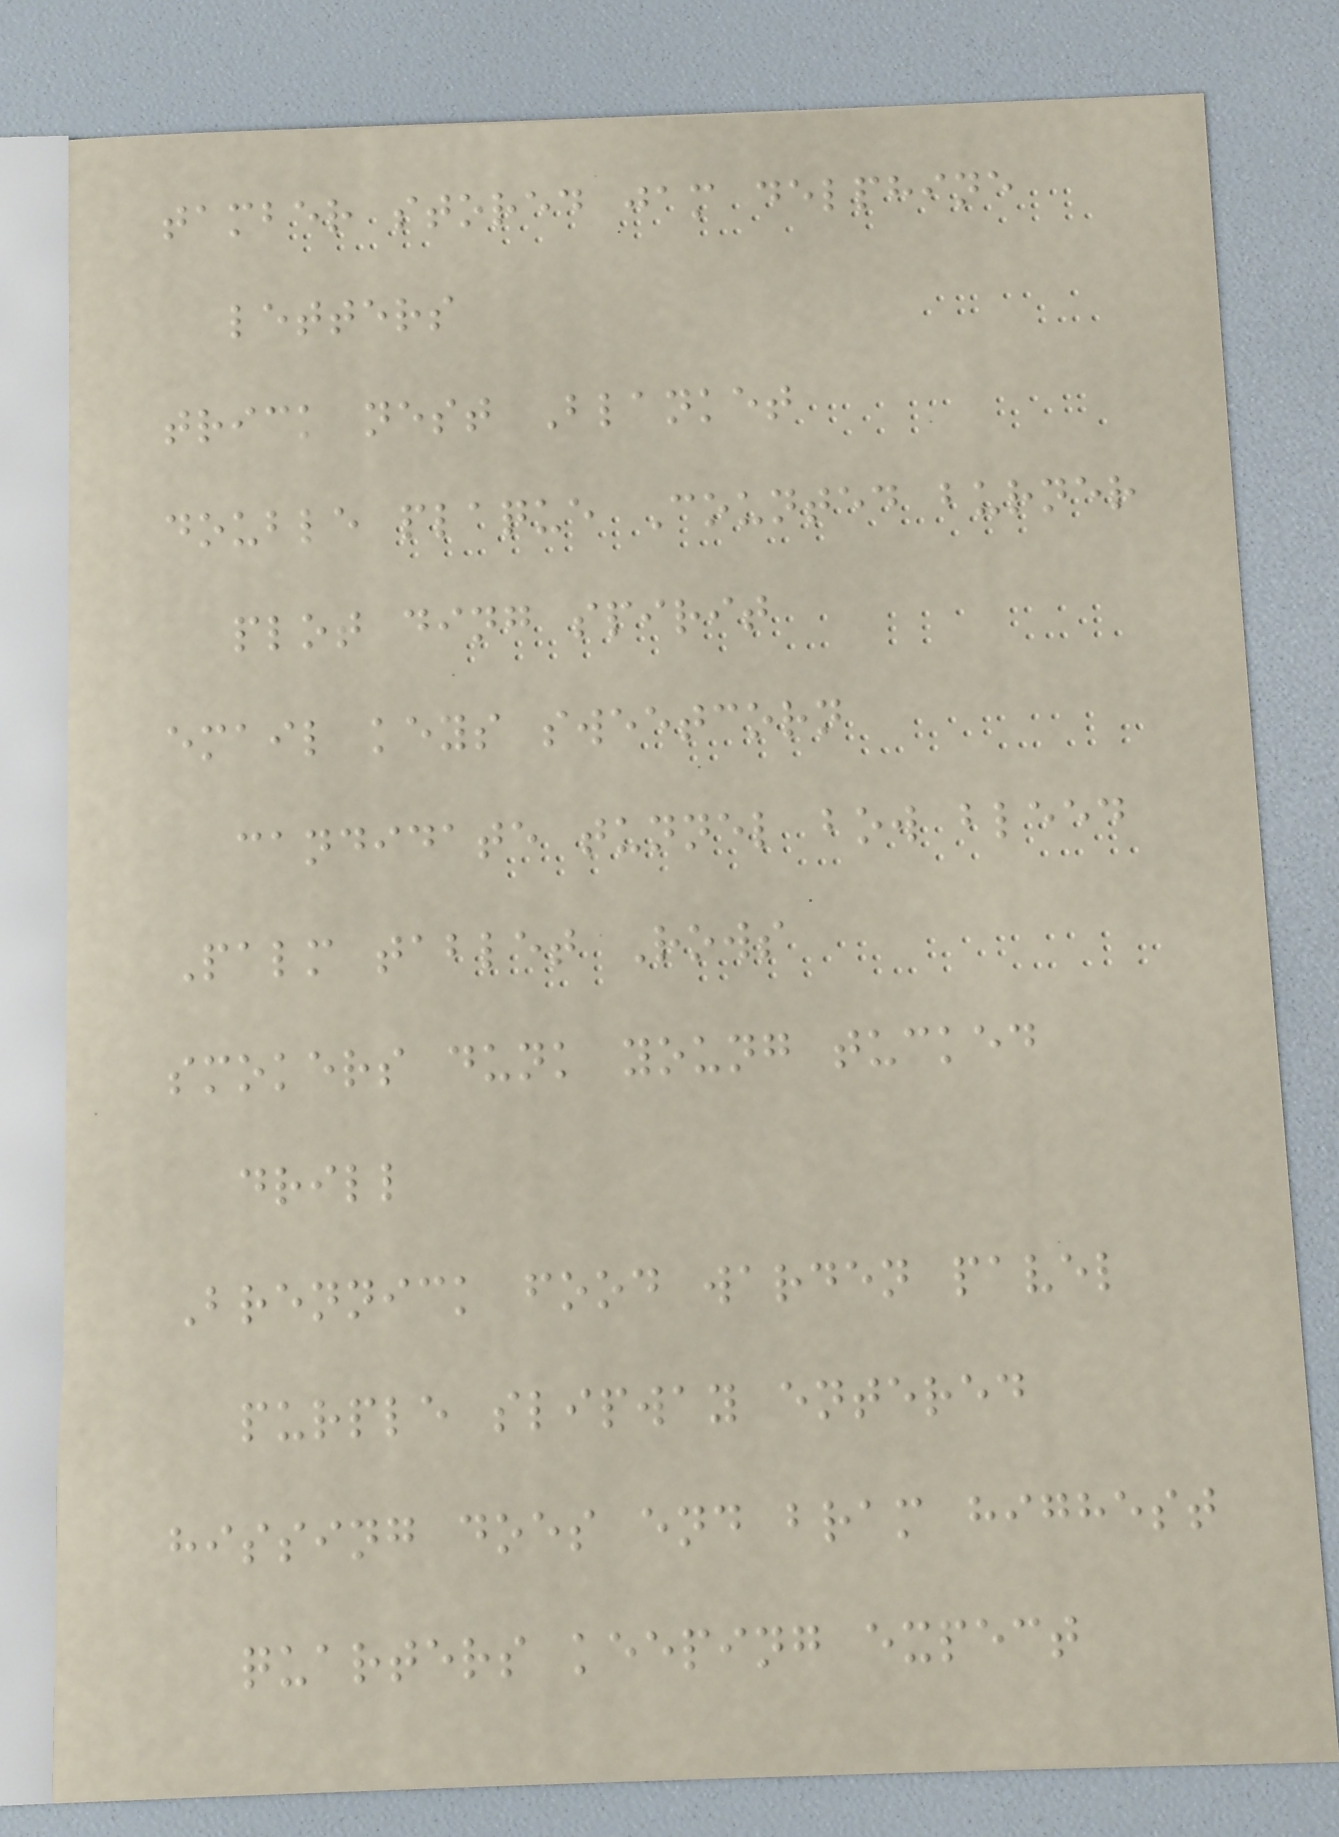tamber stored jam delphine
letters
trick nest Blanket
double plaque Counted burner
plot ding spirit
email keys sweetcorn
candidate tunnel bow bleed
Palm tablet Rows
smokers dunk young tucked
drill
Brennick food warden pavel
purple slipway entered
hissing does end bram highest
quarters keeping expect
